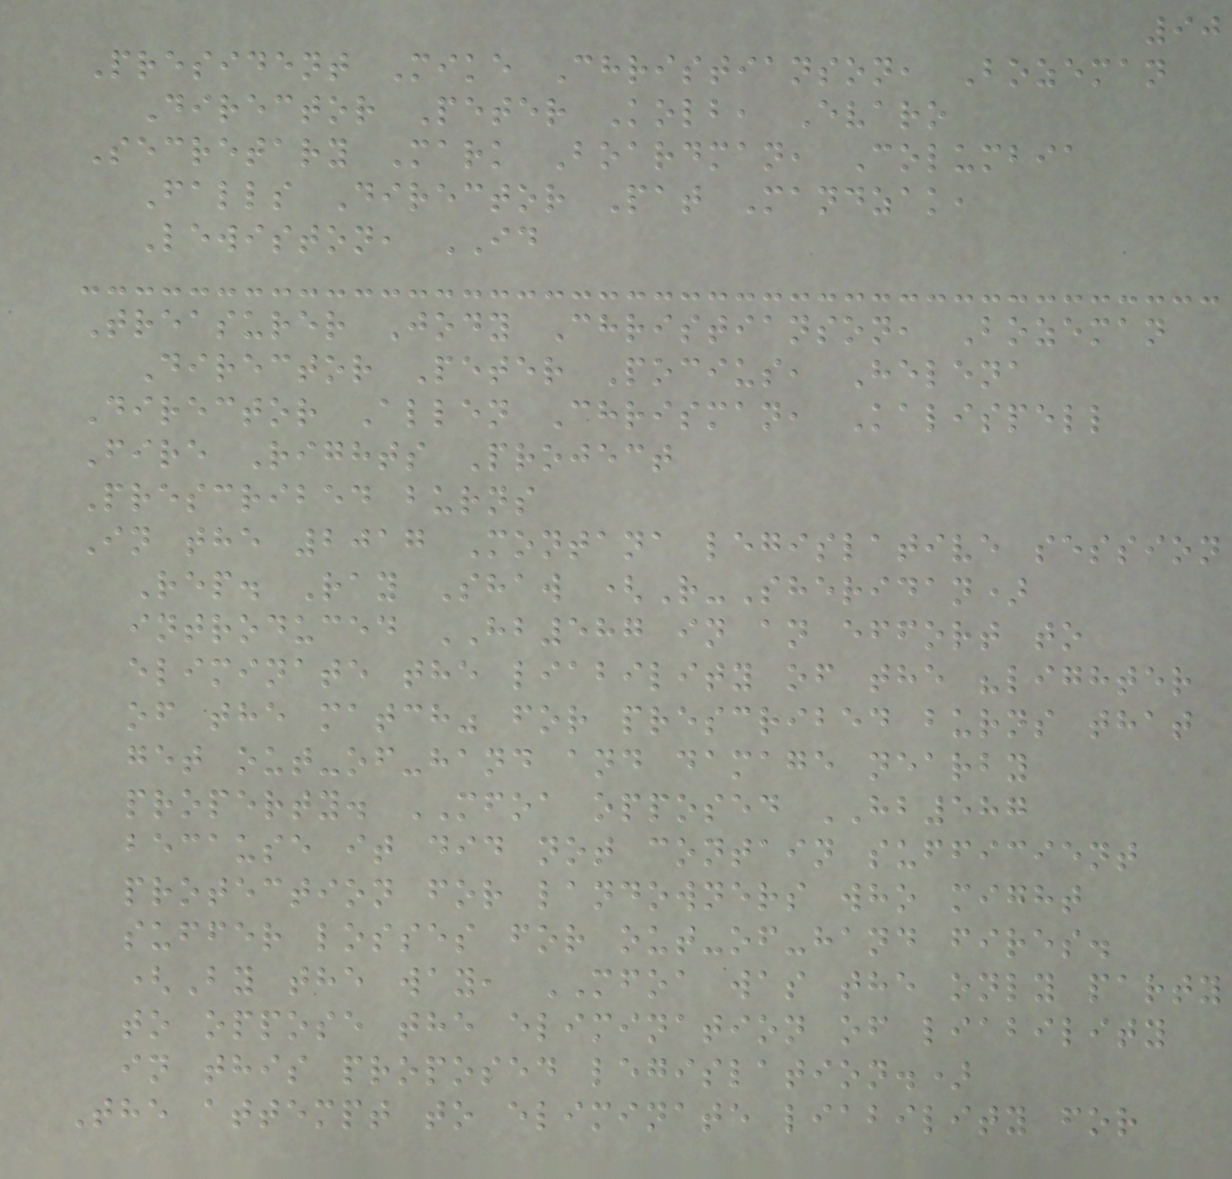90
President Mike Christianson, Bozeman
Director Peter Kolb, Evaro
Secretary Mark Boardman, Columbia
Falls Director Pat Mandzak,
Lewiston, ID
Treasurer Jody Christianson, Bozeman
Director Peter Pocius, Helena
Director Allen Chrisman, Kalispell
Fire Rights Project
Prescribed burns
In the 2017 Montana legislative session
Rep. Ray Shaw (R-Sheridan)
introduced HB587 in an effort to
eliminate the liability of the "lighter
of the match" for prescribed burns that
get out-of-hand and damage nearby
property. MFOA opposed HB587
because it did not contain sufficient
protection for landowners who might
suffer losses for out-of-hand fires.
(By the way, MFOA was the only party
to oppose the elimination of liability
in this proposed legislation.)
The attempt to eliminate liability for
